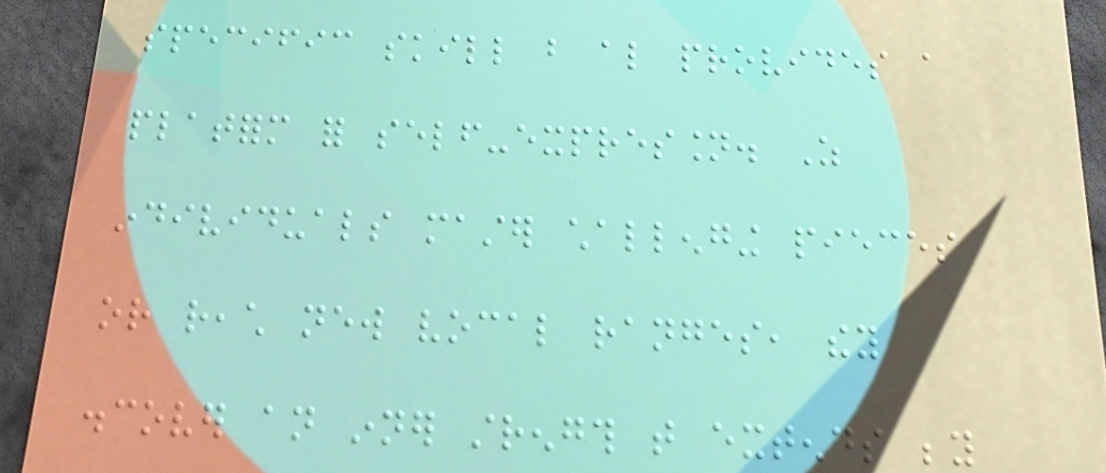specific skill but also provides a
platform for self-expression. As
individuals master challenging pieces
or reach new vocal ranges, they
discover an inner strength that extends beyond
